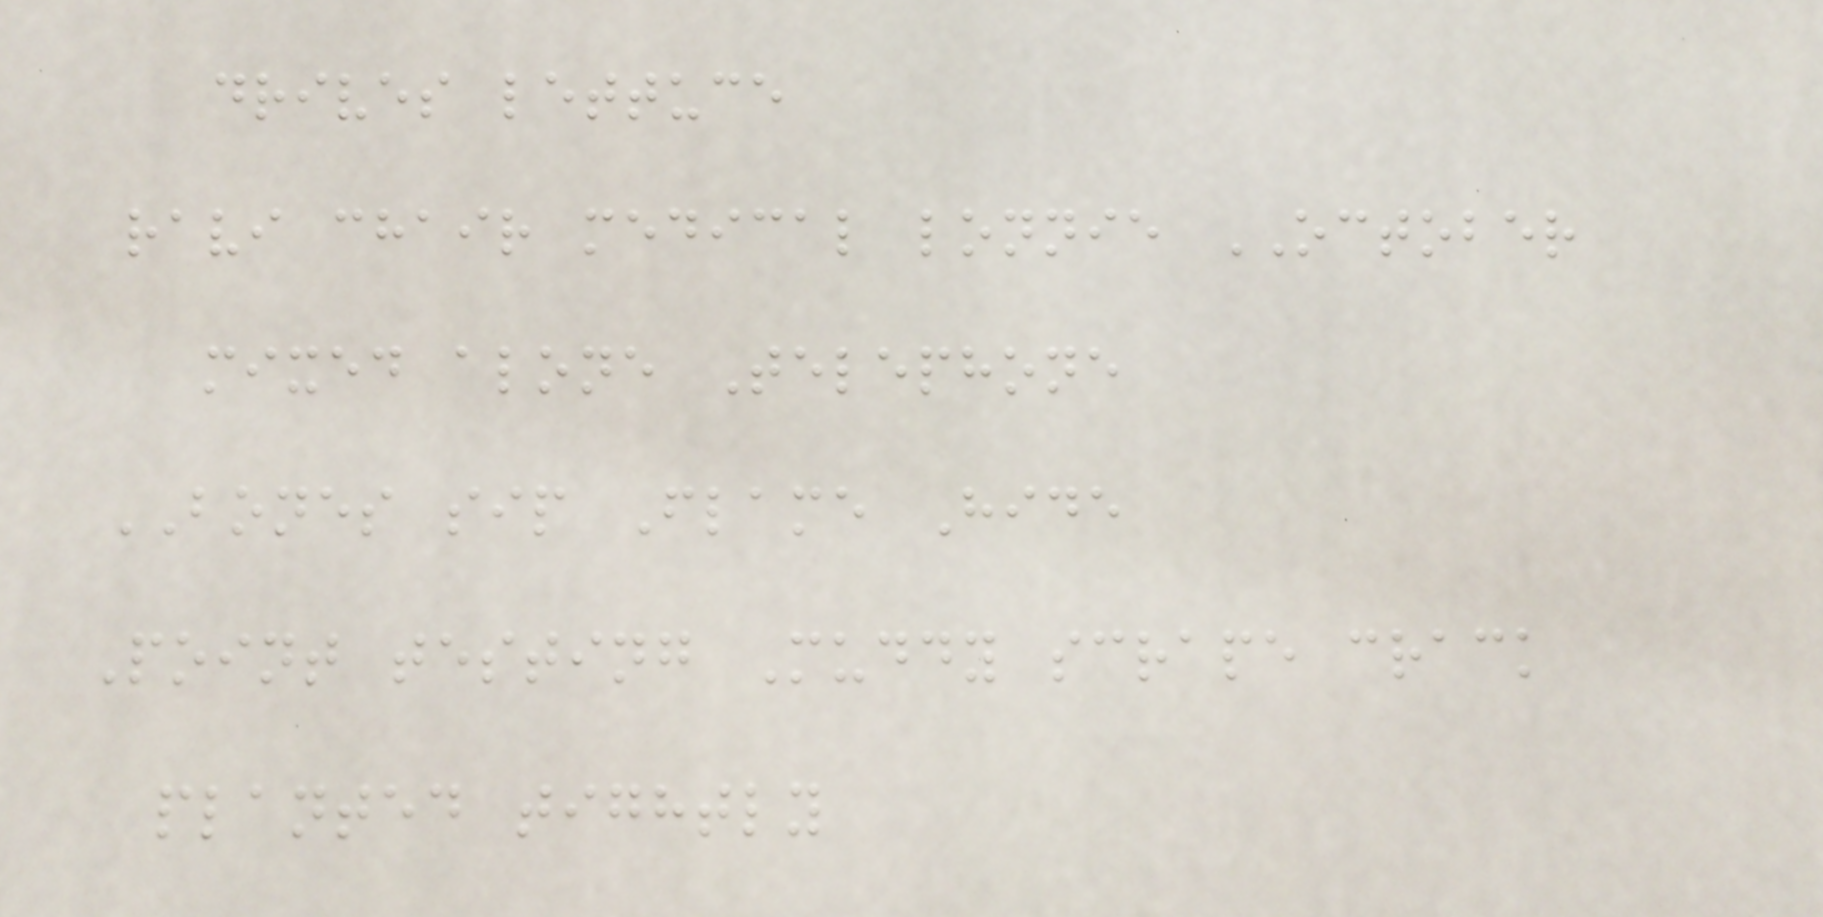drives lettuce
ravi chair medical lonnie OCTOBER
mixed alone Telephone
BONES sip Flame Hide
Point testing Muddy scrape crack
planted tightly
